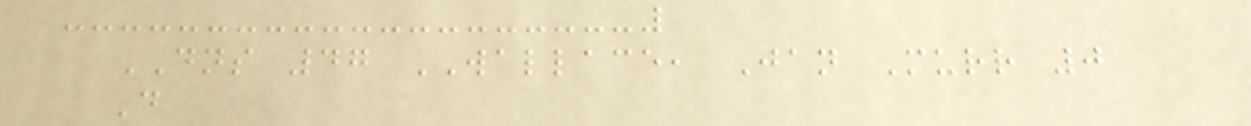DNS 47 WALLACE, Jan Murr 0
D
